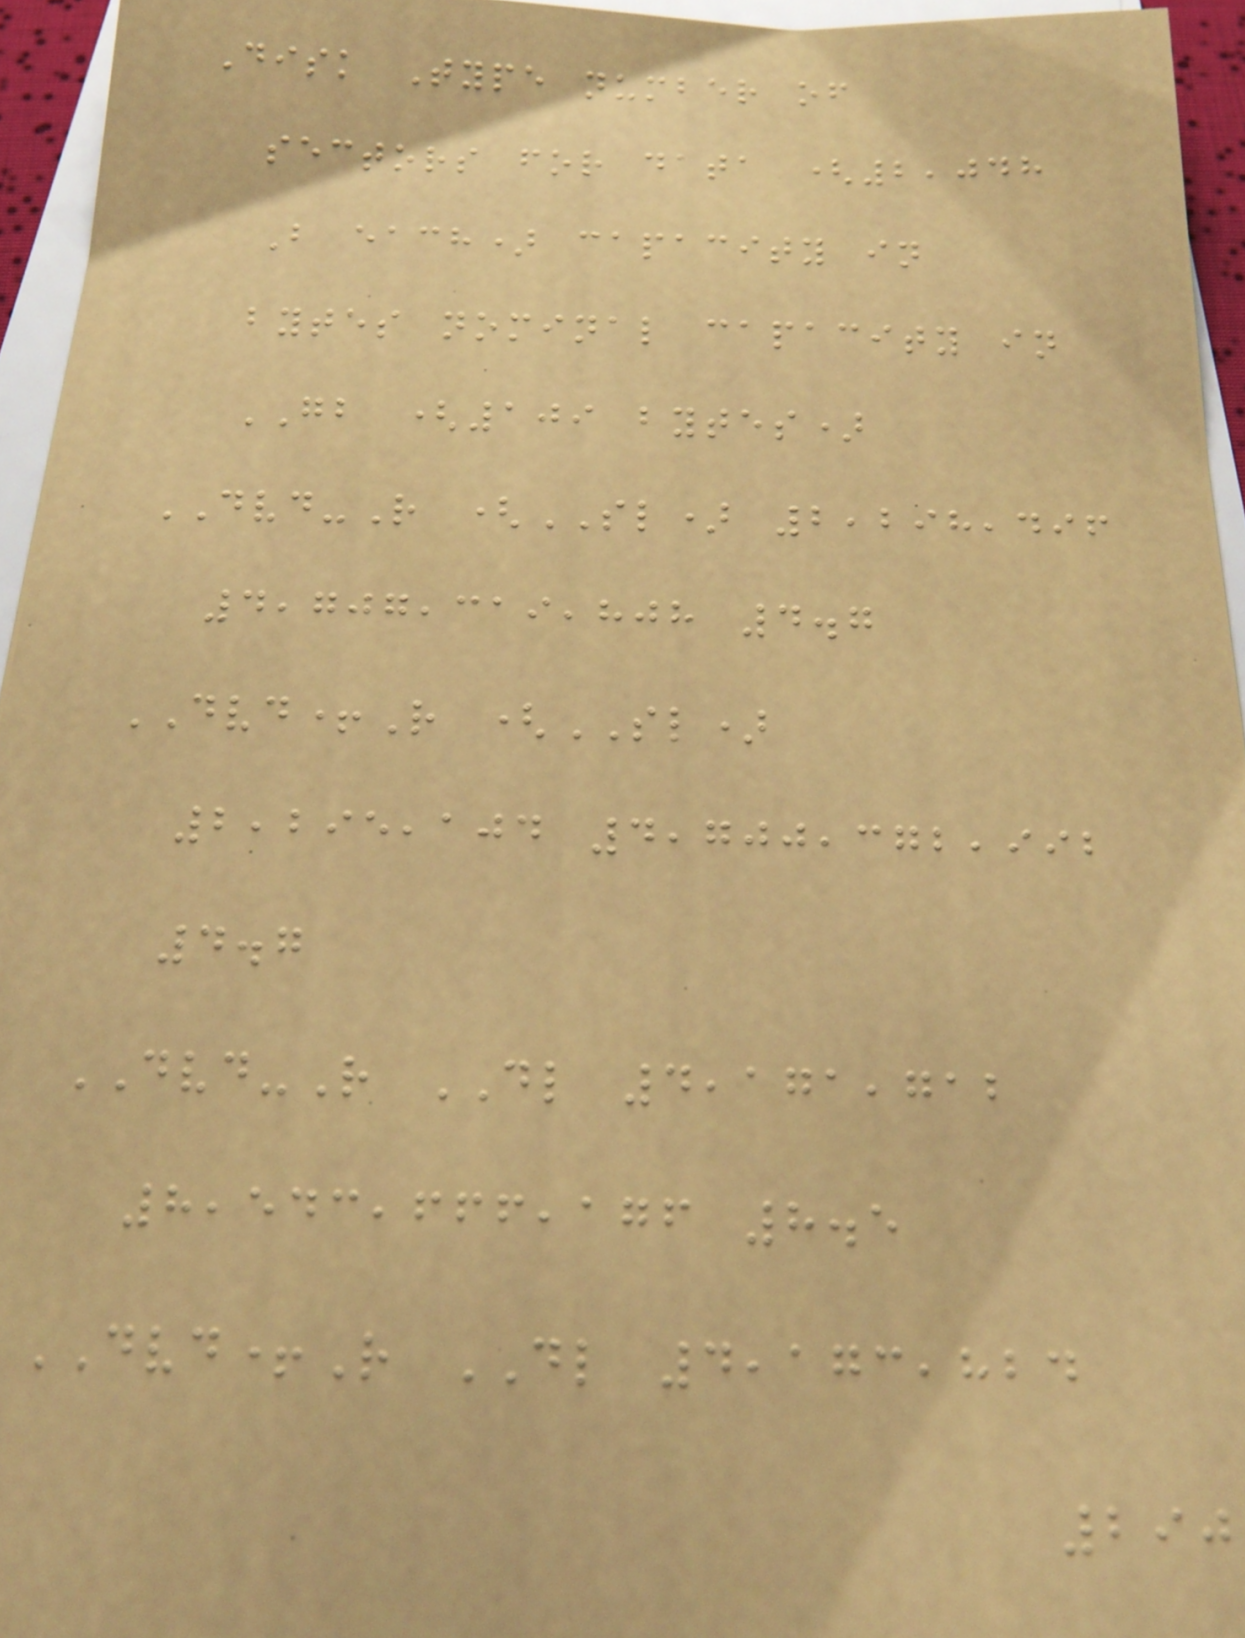Disk Type number of
sectors for data (2,048
B each) capacity in
bytes nominal capacity in
GB (109 bytes)
DVD-R (SL) 2,298,496
4,707,319,808 4.7
DVD+R (SL)
2,295,104 4,700,372,992
4.7
DVD-R DL 4,171,712
8,543,666,176 8.5
DVD+R DL 4,173,824
290
